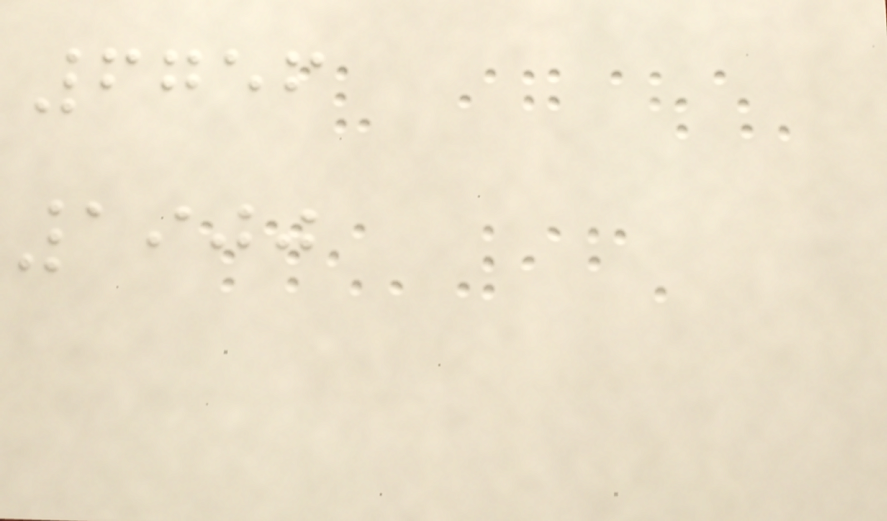6756
1900
